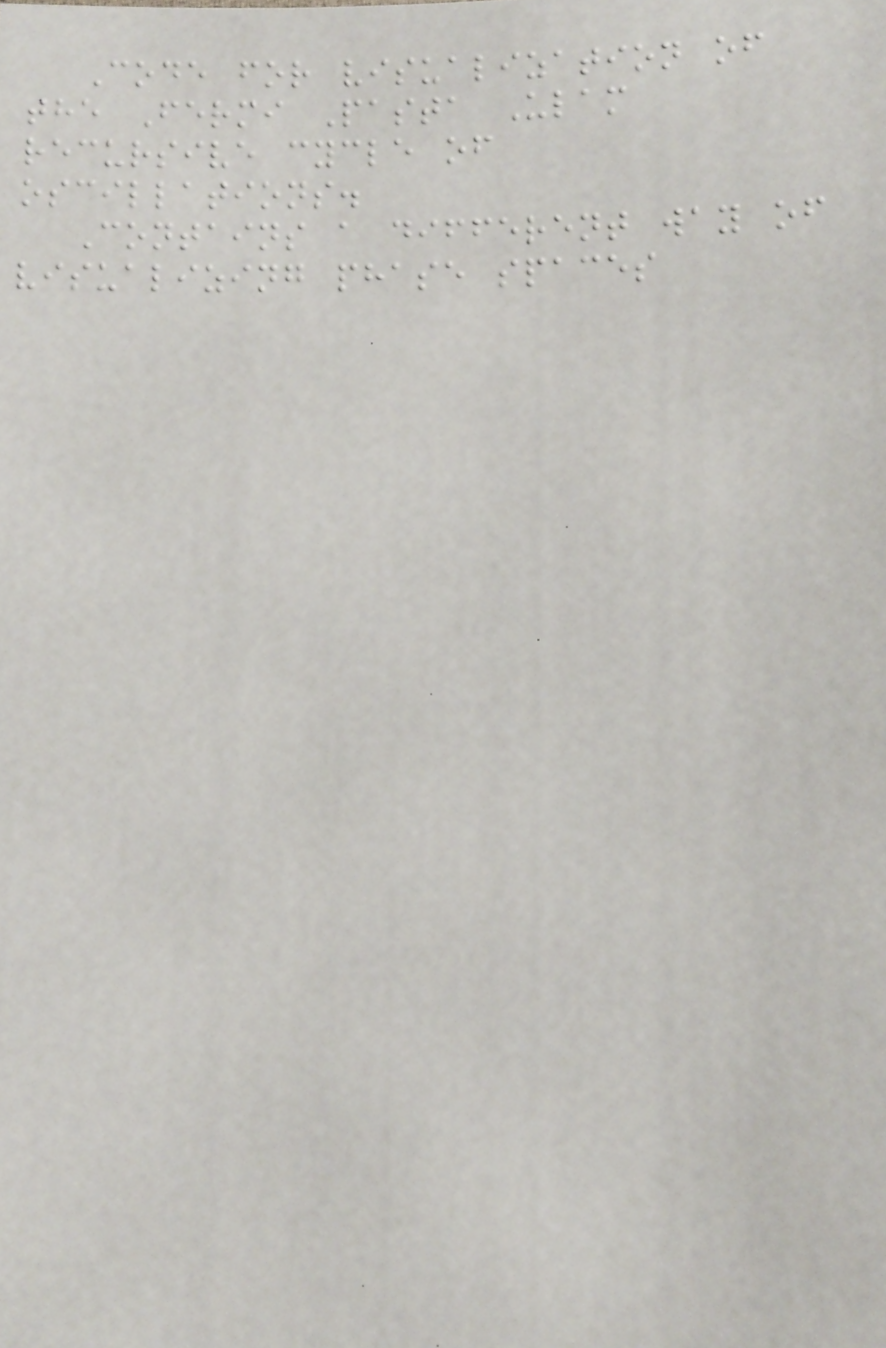Code for visualization of
the Fermi Pasta Ulam
recursive cycle of
oscillations.
Contains a different way of
visualizing phase spaces
